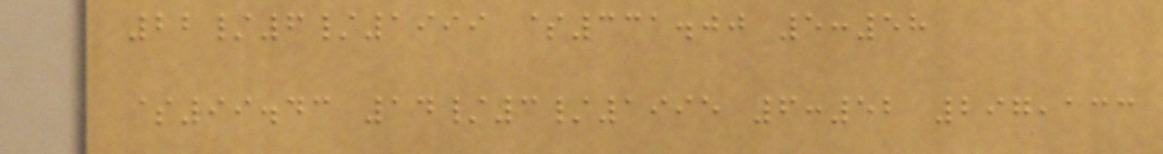22/6/1999 $331.00 5:58
$99.43 14/3/1995 6:52 297,133
